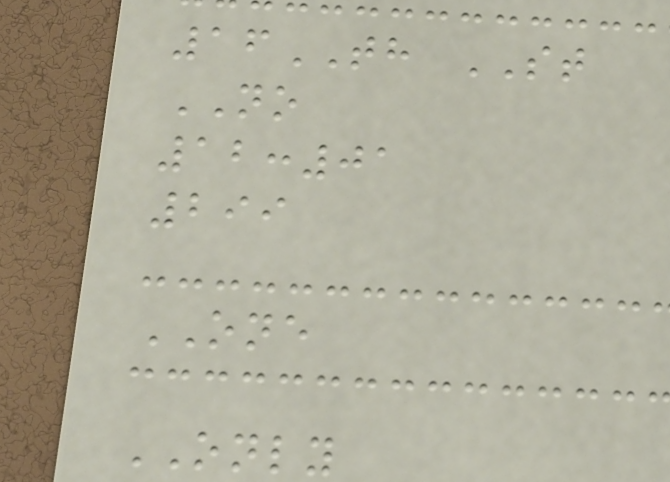16TH ST
NO
12:01
299
ONE
ONLY
